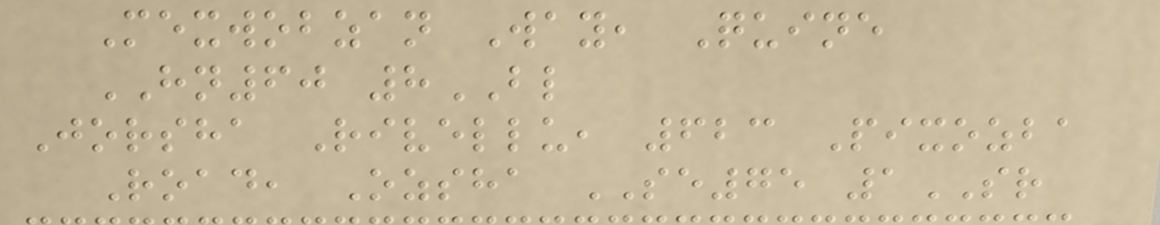Mexwobzan Way, Quine
HN60 8BL
Jorsha Rivellu, 623 Pixozba
Road, Ozsha SE75 1SR
